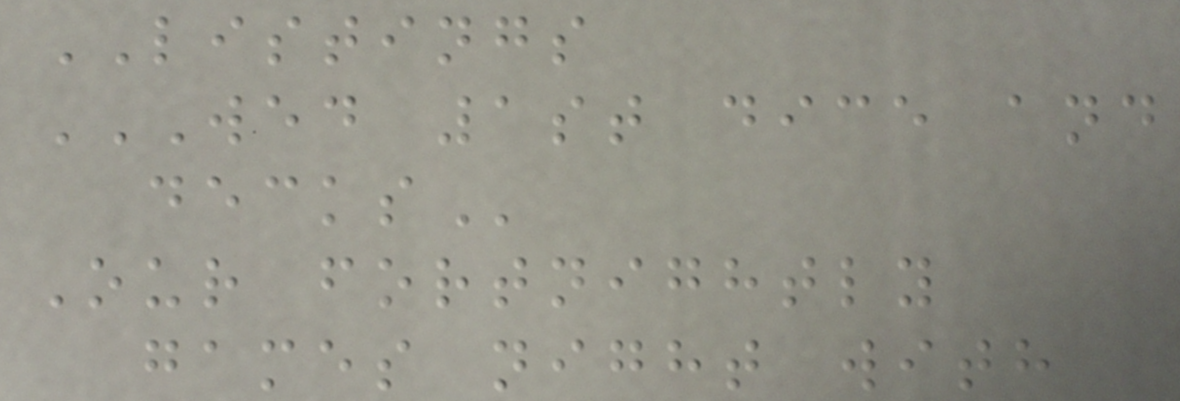LISTINGS
WED 1ST DICE AND
DECKS
Our fortnightly
games night with
